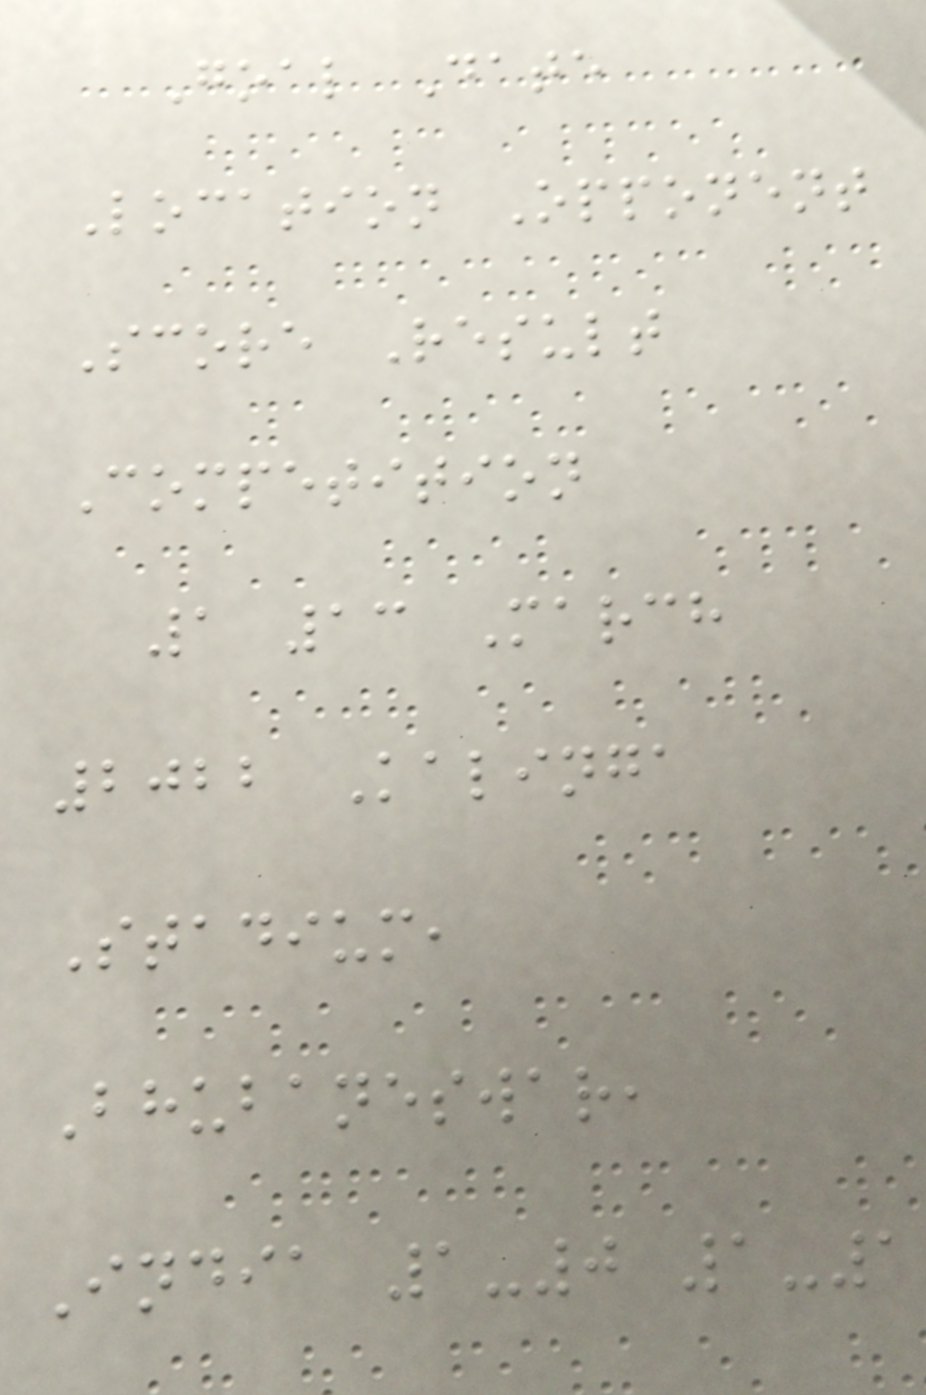Goal Date
Location Opponent
Score Result
Competition
1 13 March
2022 Kalinga
Stadium,
Bhubaneswar,
India 1-0 1-1
